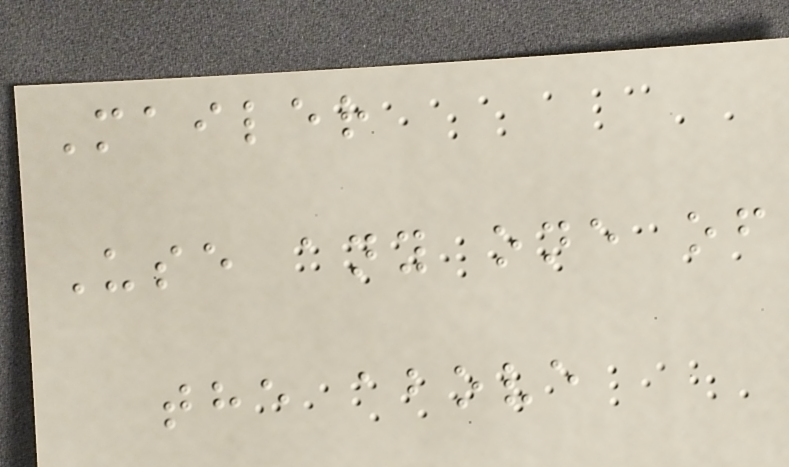Mailer
Use any one of
the above
